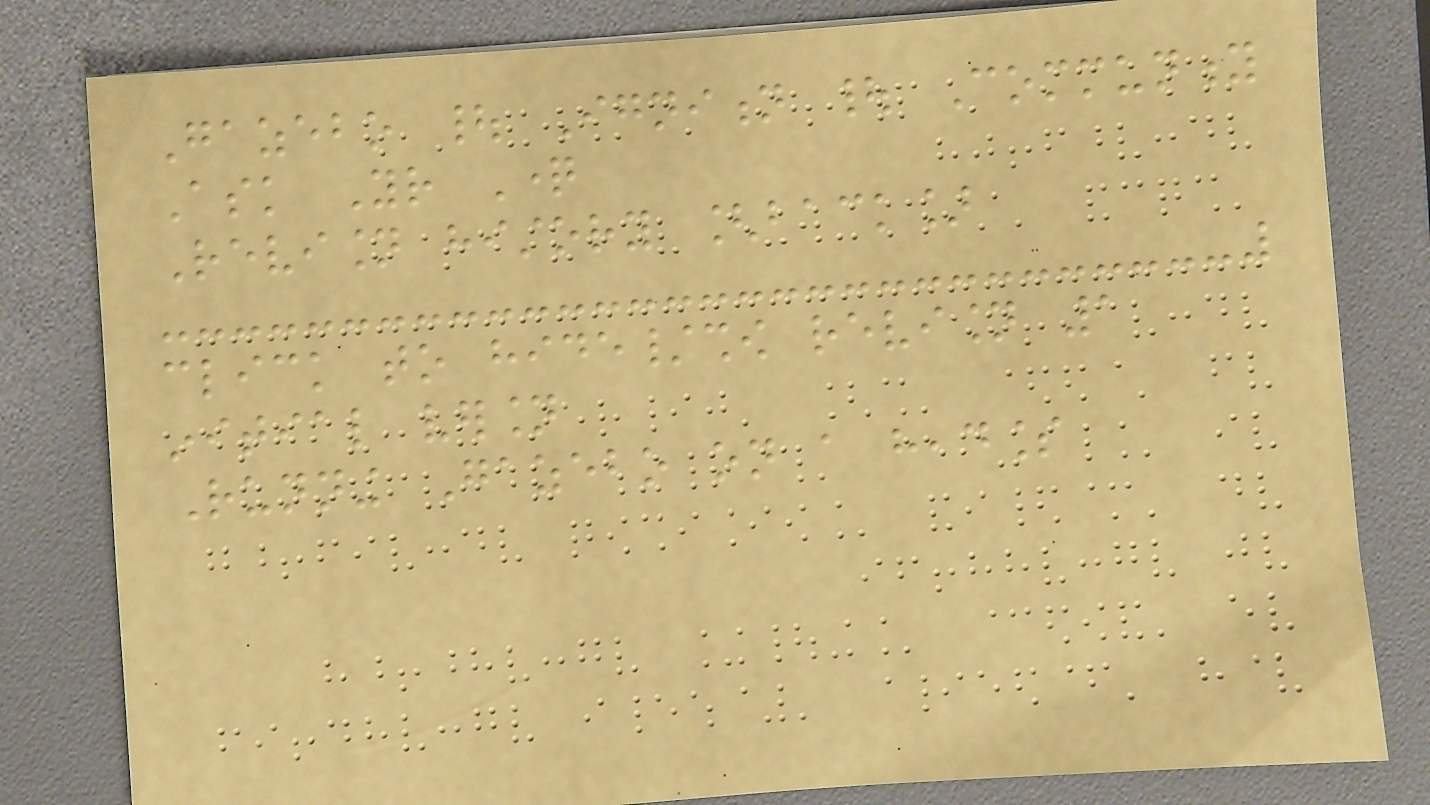Gazebo | Ignition | Community
Ask Your Question
Revision history [back]
click to hide/show revision 1
initial version
Running Gazebo on a headless
